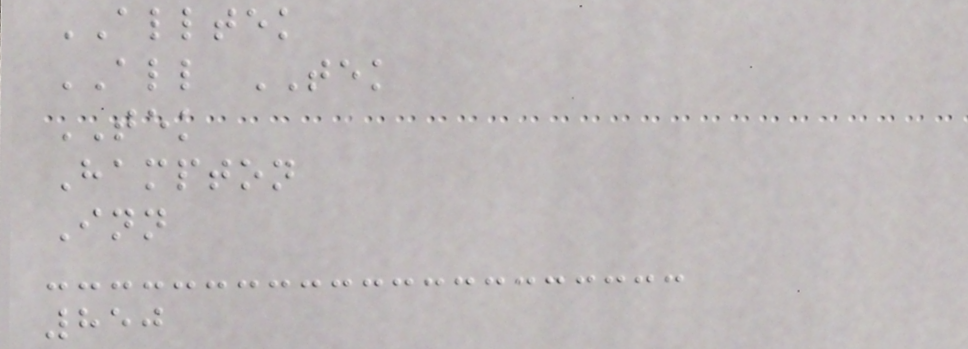ALLTEK
ALL TEK
TEK
Hampton
Inn
850
